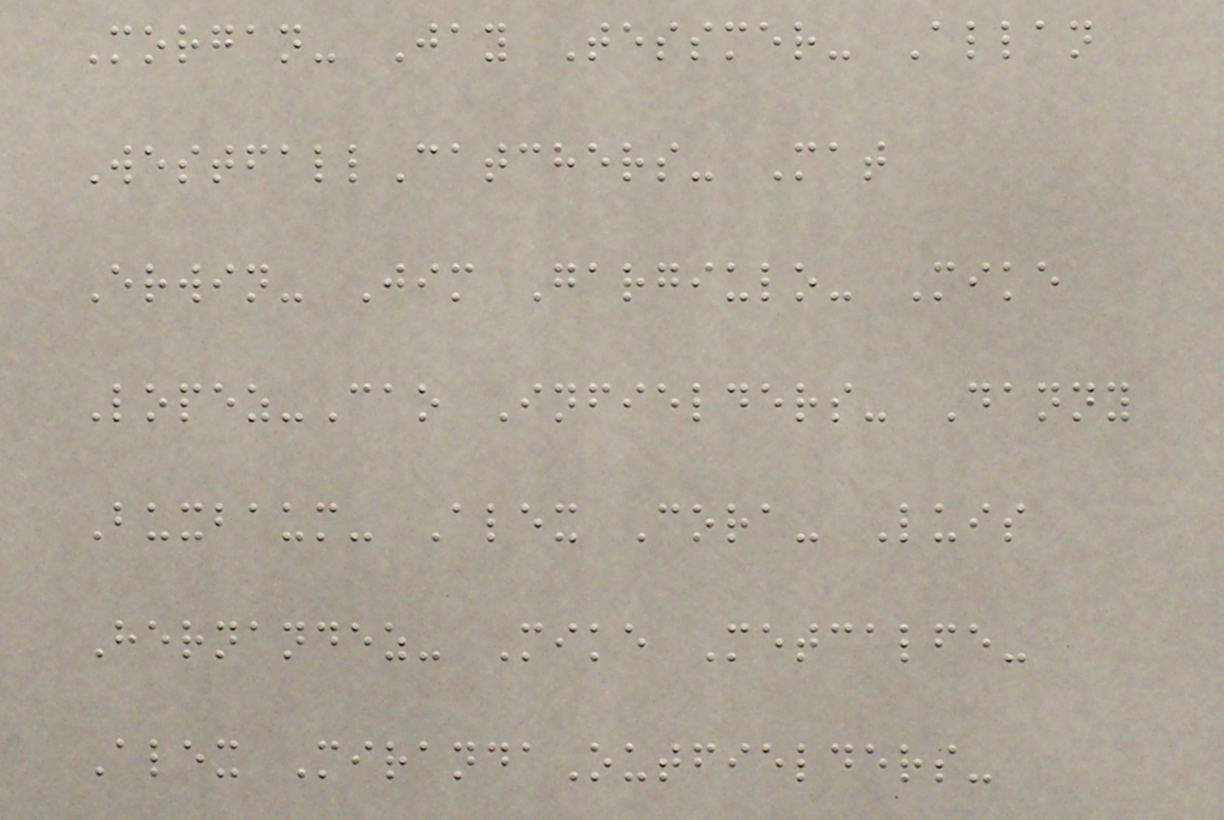Morgan- Jay Tessmer- Allan
WestfallCatchers- Mat
Erwin- Jim Gargiulo- Mike
Lopez-Cao Infielders- Danny
Buxbaum- Alex Cora- Luis
Hernandez- Mike Metcalfe-
Alex MirandaOutfielders-
